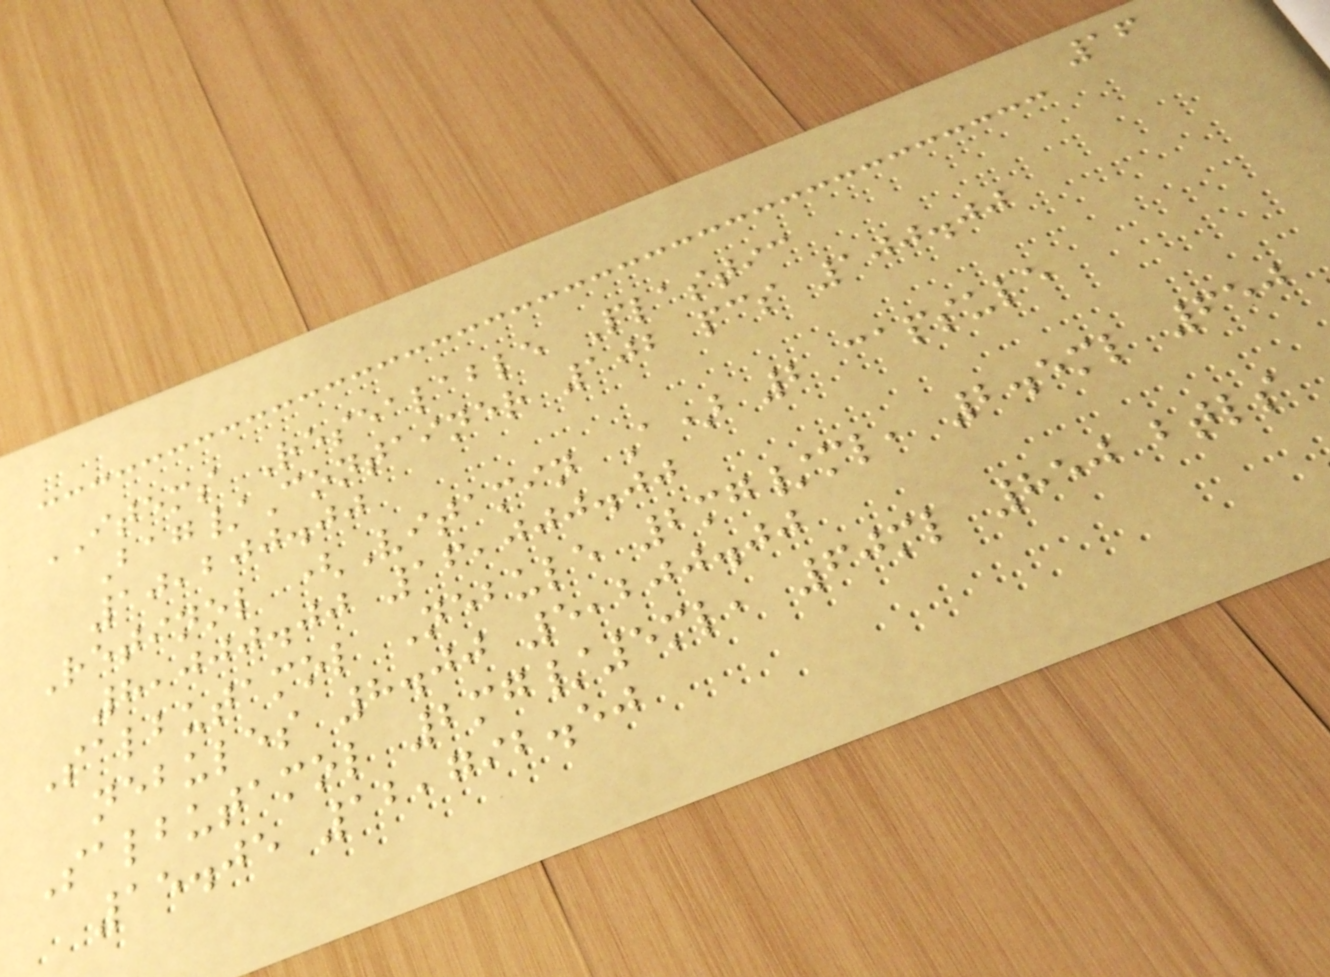16
ITEMS Resealable Plastic
Bag/Container 102 pcs 100.00
10,200.00
Retinol (Vitamin A) 2 capsule
8,000.00 16,000.00
Salbutamol Nebule 2mg/ml, 2.5ml 650
nebules 8.00 5,200.00
Salbutamol 2mg/5ml, 60ml 850 btls
15.05 12,792.50
